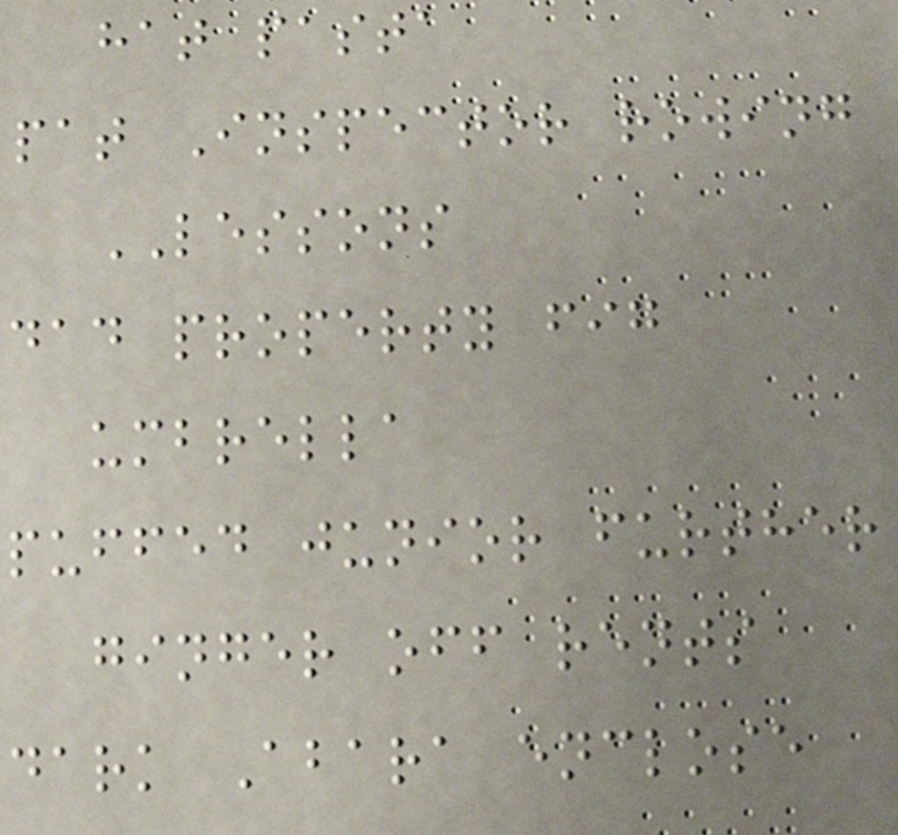hat pasta
pat Inspector rowing
LESSONS
dad property fig
umbrella
puffed junior further
ginger off rents
dark Abara enclose
